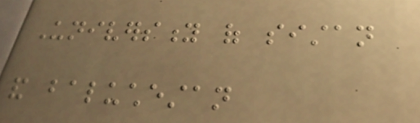University of sistan
and baluchestan
